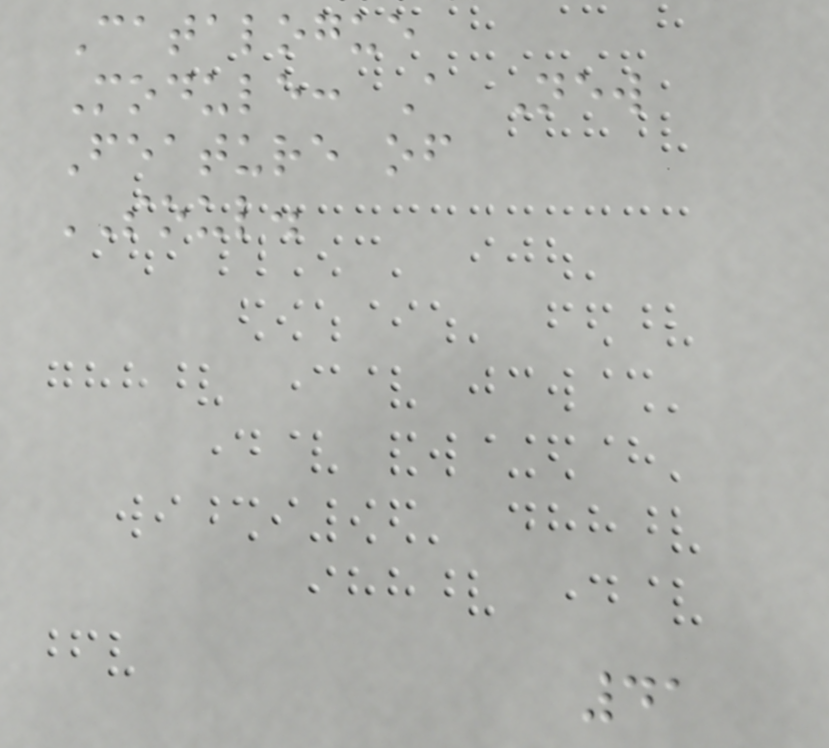Catalogue
Module: A New
Feature of
SOUL.
41
